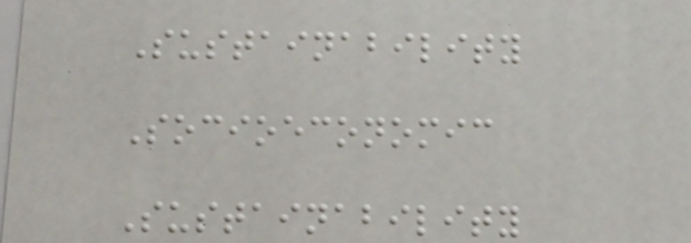Sustainability
Socioeconomic
Sustainability
